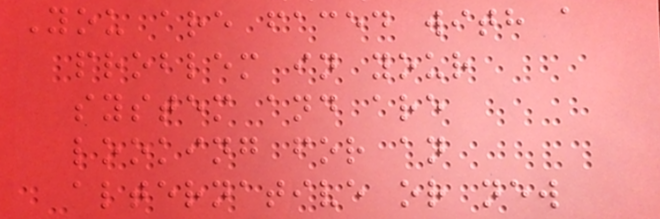You are faced with a
problem in your
system and are
looking for an
alternative or new
